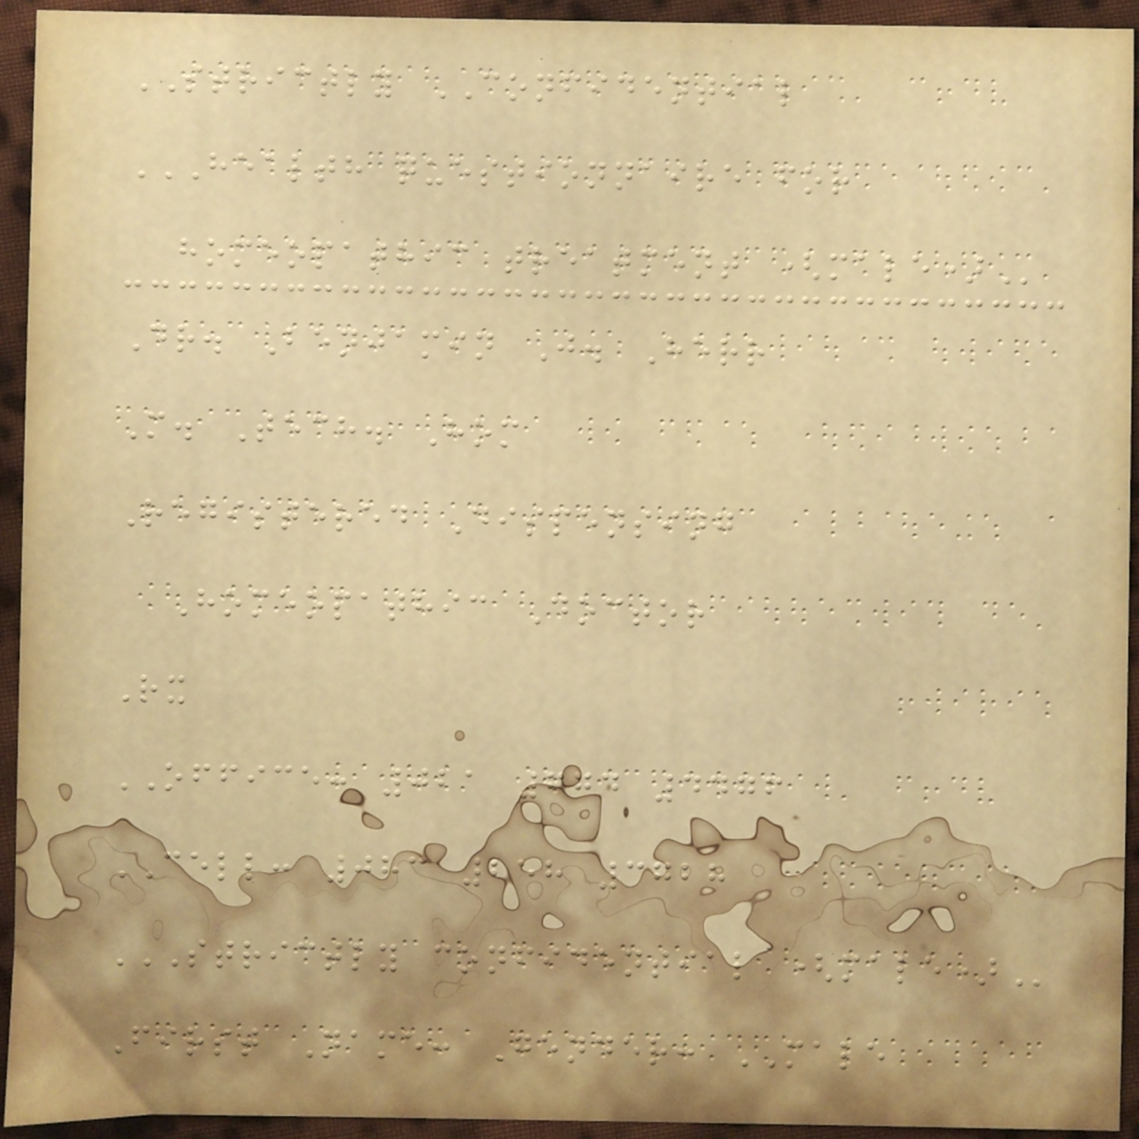STRICTLY CONFIDENTIAL
HEALTH QUESTIONNAIRE FOR
HOMEOPATHIC TREATMENT (MALE)
Dr. Benjamin J. Herr
M. Tech. Hom
Registered Dispensing
Homeopathic Doctor
Rx
OFFICE: 021 674 4476
CELL: 083 258 3728
STRICTLY CONFIDENTIAL (MALE)
First Name: Gender: MALE
